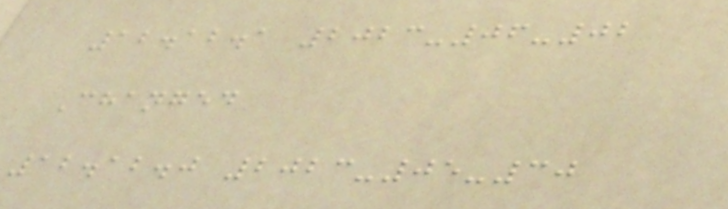12.12.1 2023-06-02
Changed
12.12.0 2023-05-30
